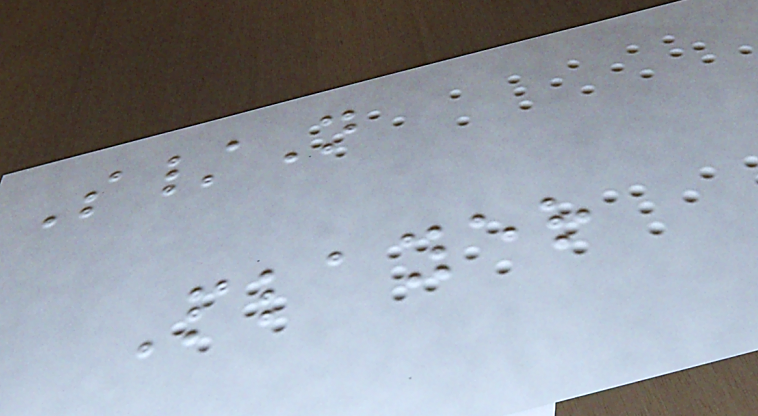S/N
Player
